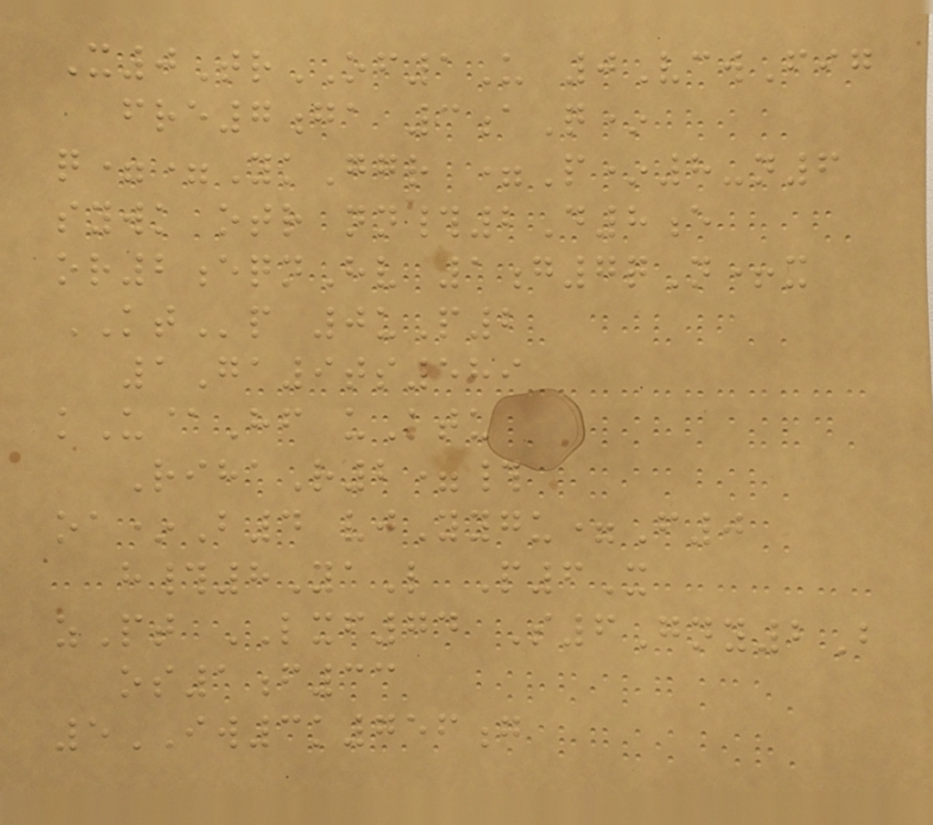X0TrOF1U 0VcwFig
fre7ga 3aQ*
q==YkGgr =P*8-n6
sywk otr nn#2D8e
or2eqnHv 1g7qN+x
KTp 0uP2
1Ga9ts589
kU@Hf uKtu
RihaR2=#
oa*B4 vjYygu=F0
h#8YaL P6X
zPt LXF74 S6Gny2B
os1f33
5IW3k756g
